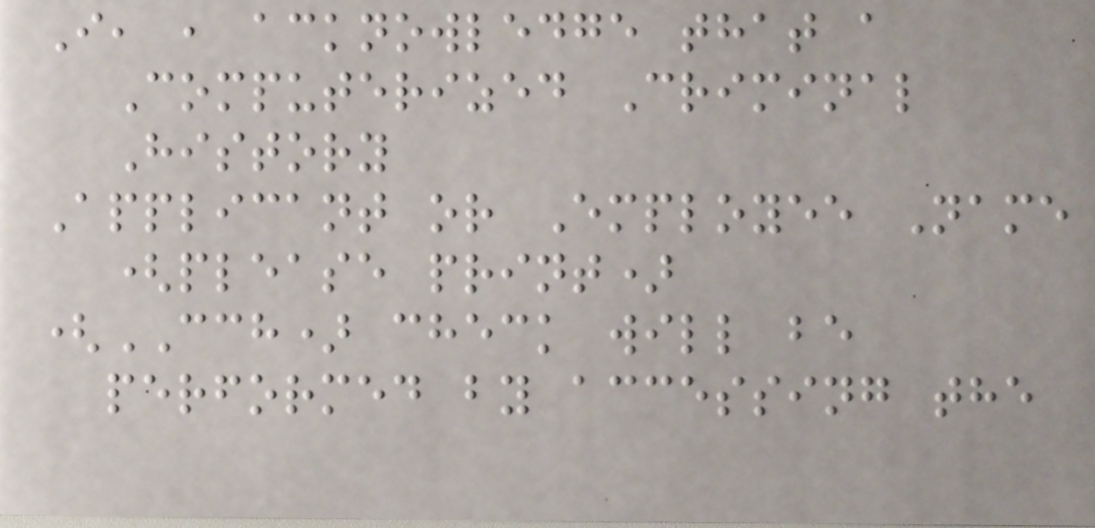I, , acknowledge that a
Computerized Criminal
History
Applicant or Employee Name
(please print)
(CCH) check will be
performed by accessing the
